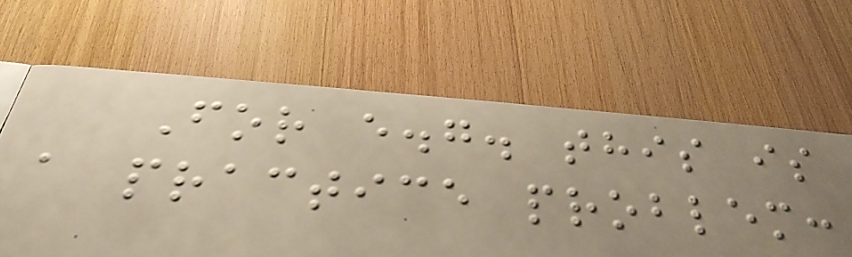For e.g. this is
a practice problem:
